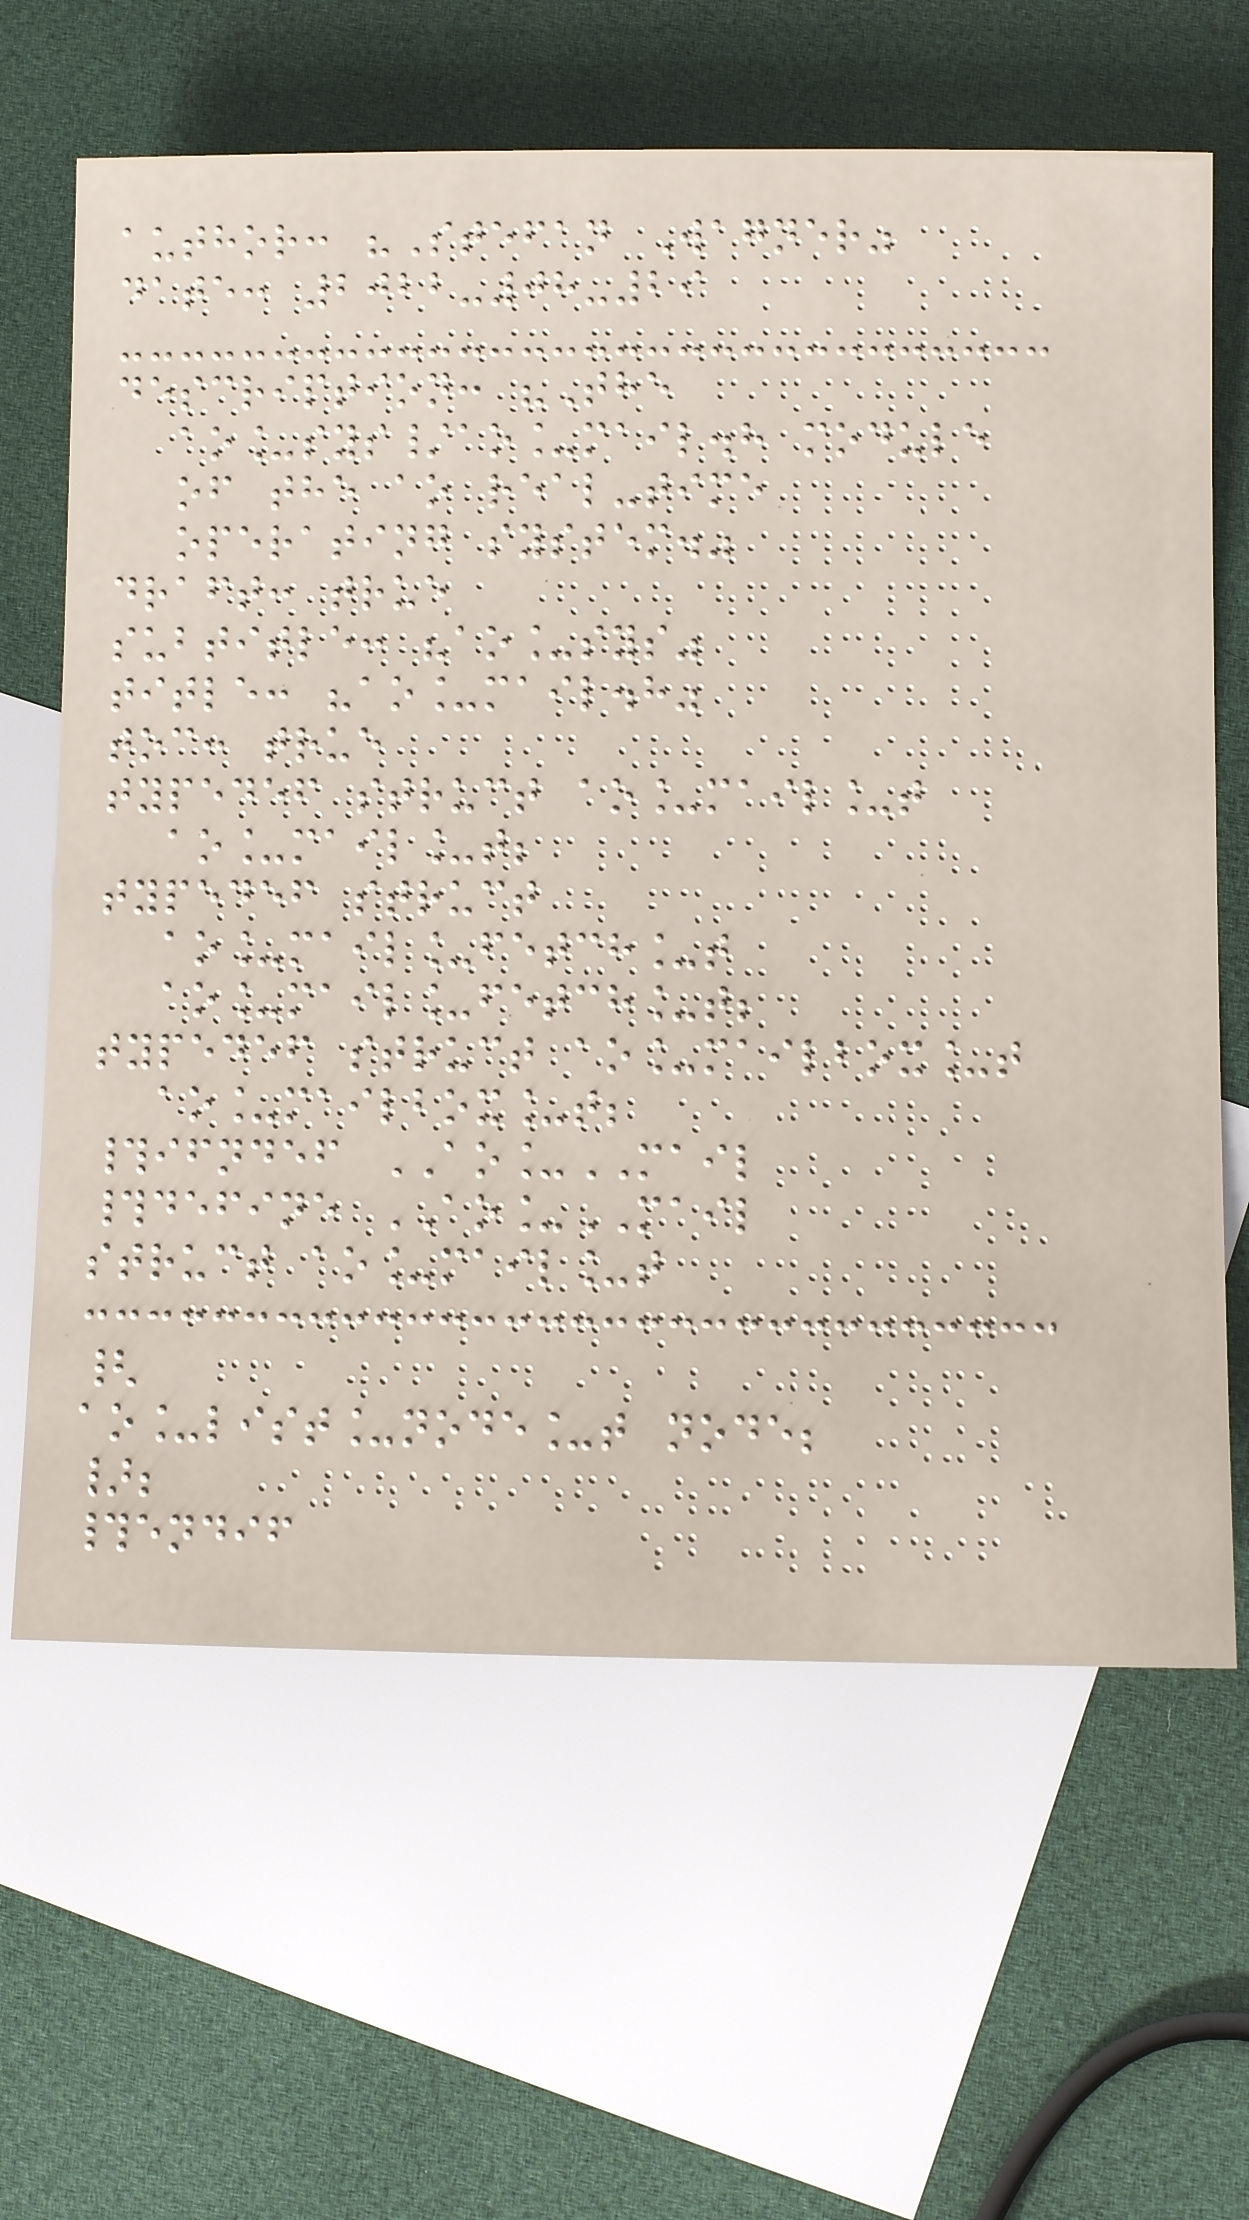author: "Stefan Wagner"
date: 2022-08-29
description: "The
ao_sys/ao_mail.h module
of the ao real-time
operating system."
draft: true
subtitle: "ao_sys"
title: "ao_mail.h"
toc: true
typedef struct ao_mail_t
ao_mail_t;
typedef struct
ao_mail_fetch_t
ao_mail_fetch_t;
typedef struct ao_mailbox_t
ao_mailbox_t;
#ifndef AO_MAIL
#define AO_MAIL
struct ao_mail_t
{
ao_list_node_t node;
};
#endif
